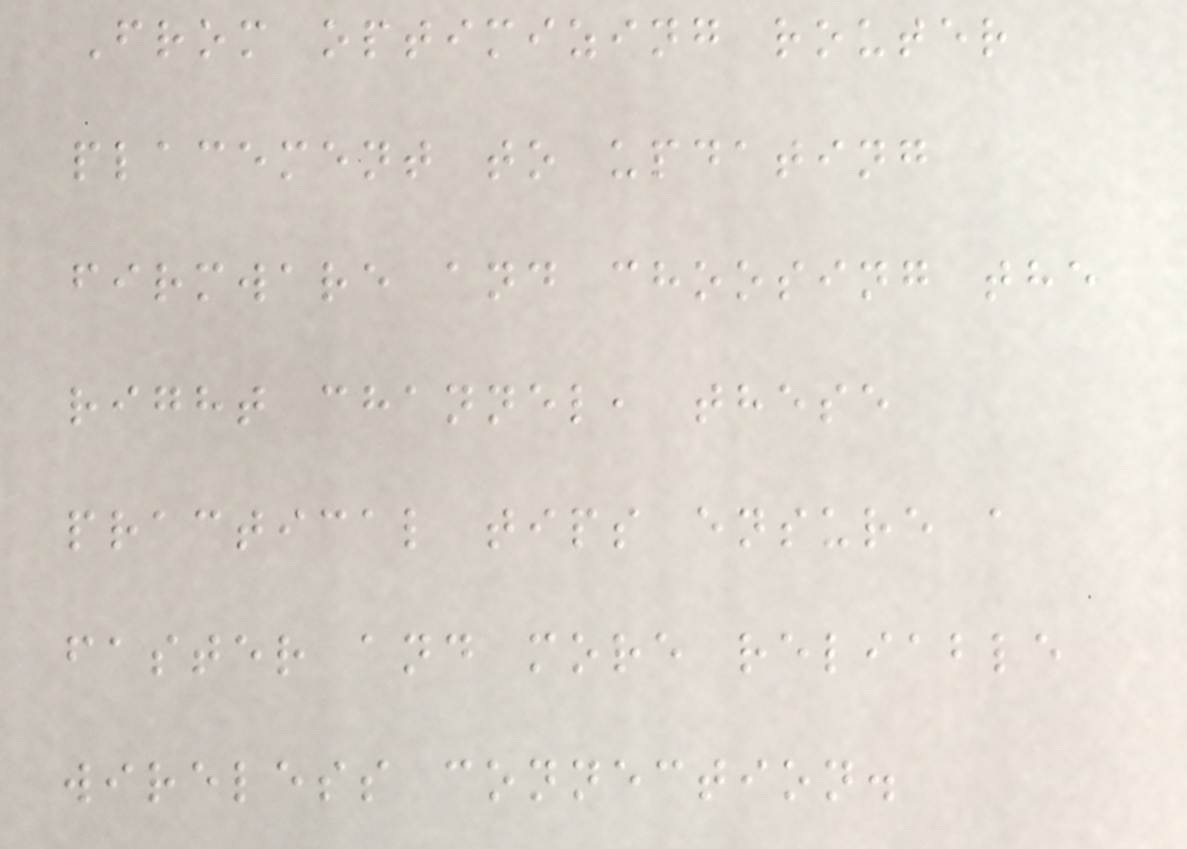From optimizing router
placement to updating
firmware and choosing the
right channel, these
practical tips ensure a
faster and more reliable
wireless connection.
